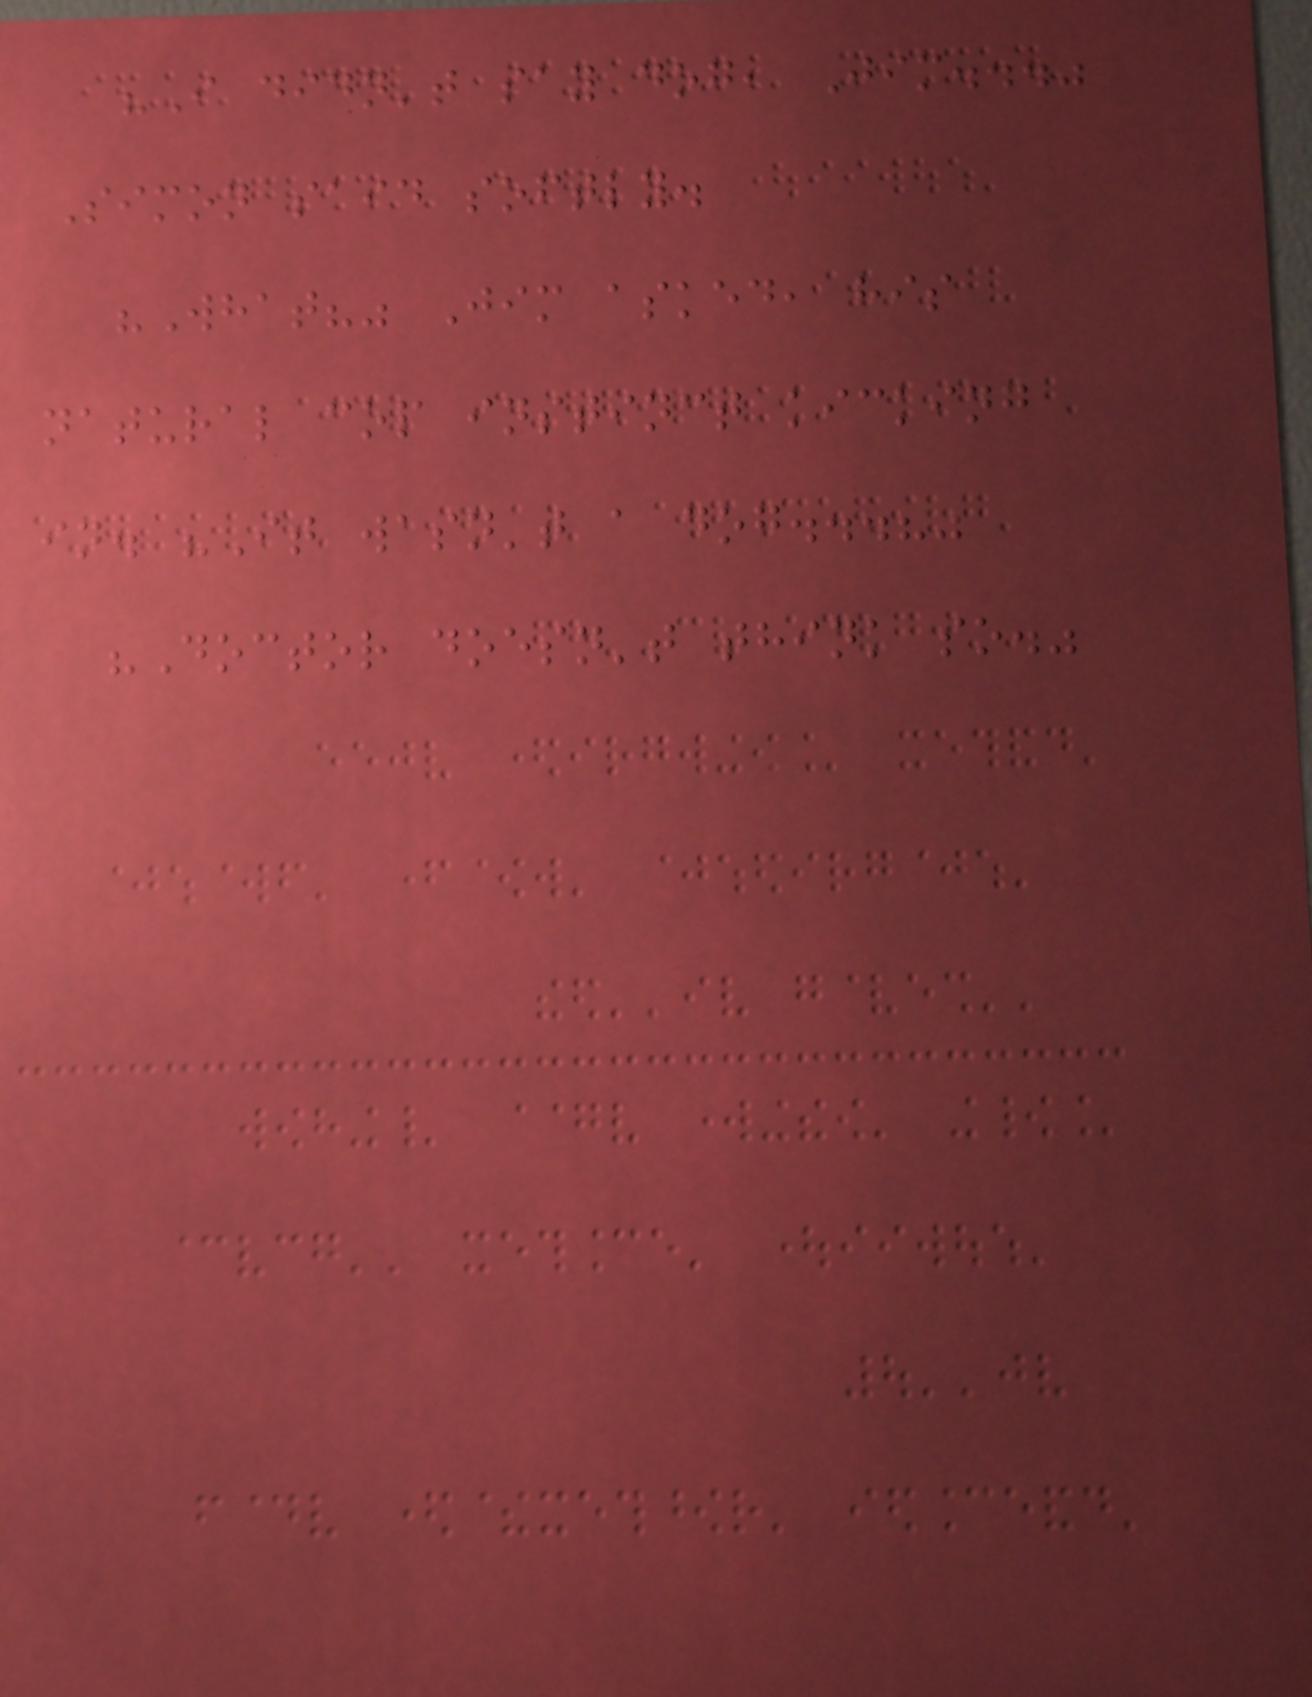"I didn't say dog, Jim..."
Simon said softly.
"What?" Jim asked, his
natural cop instinct kicking
in. "It wasn't a dog...?"
"Doctor doesn't think so."
